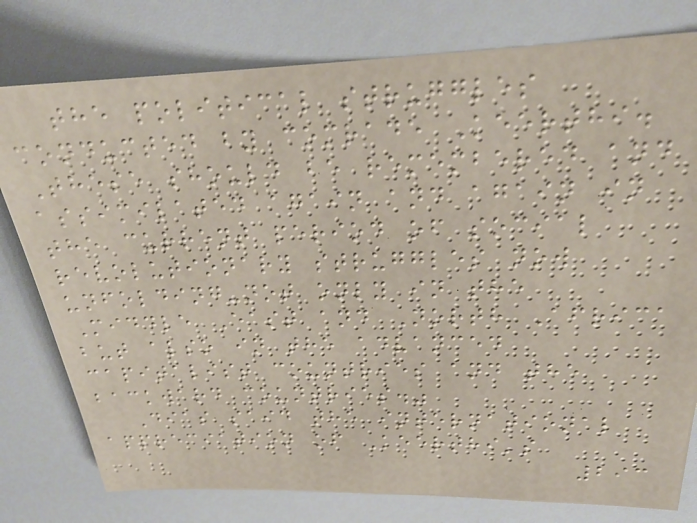the political struggles
conducted by comrade Keerthi.
These should be remembered and
assimilated again and again in
the current period of social
revolutionary struggles now
unfolding-not only in the
Middle East and North Africa
but also in the advanced
capitalist countries and the
backward countries."
Dias said the international
appreciation of Keerthi's
293
